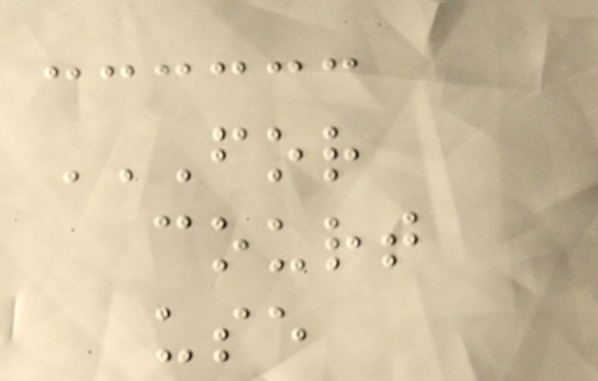FOR
COURT
USE
